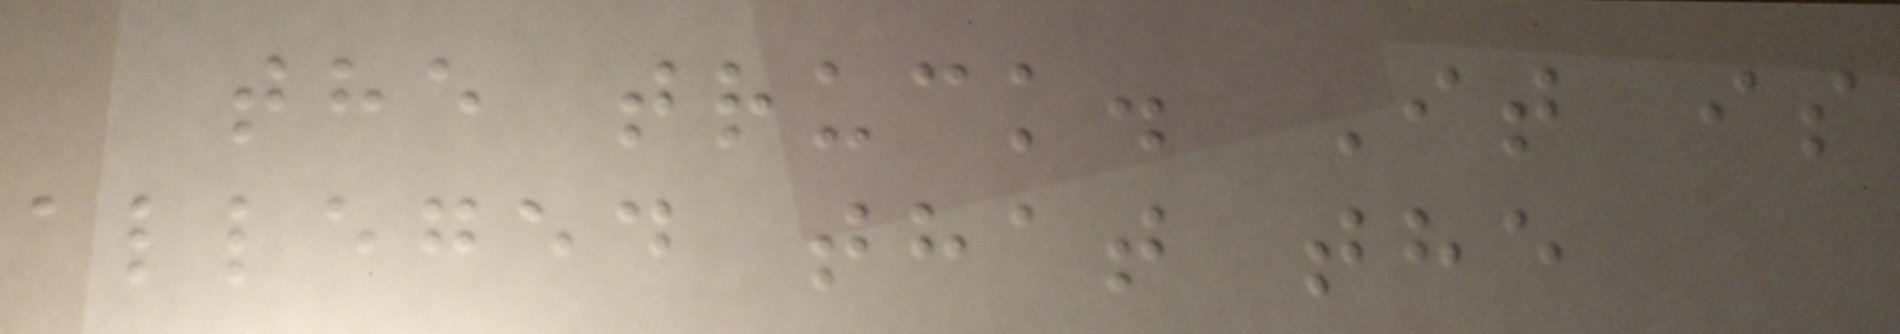the truck. It is
alleged that the
